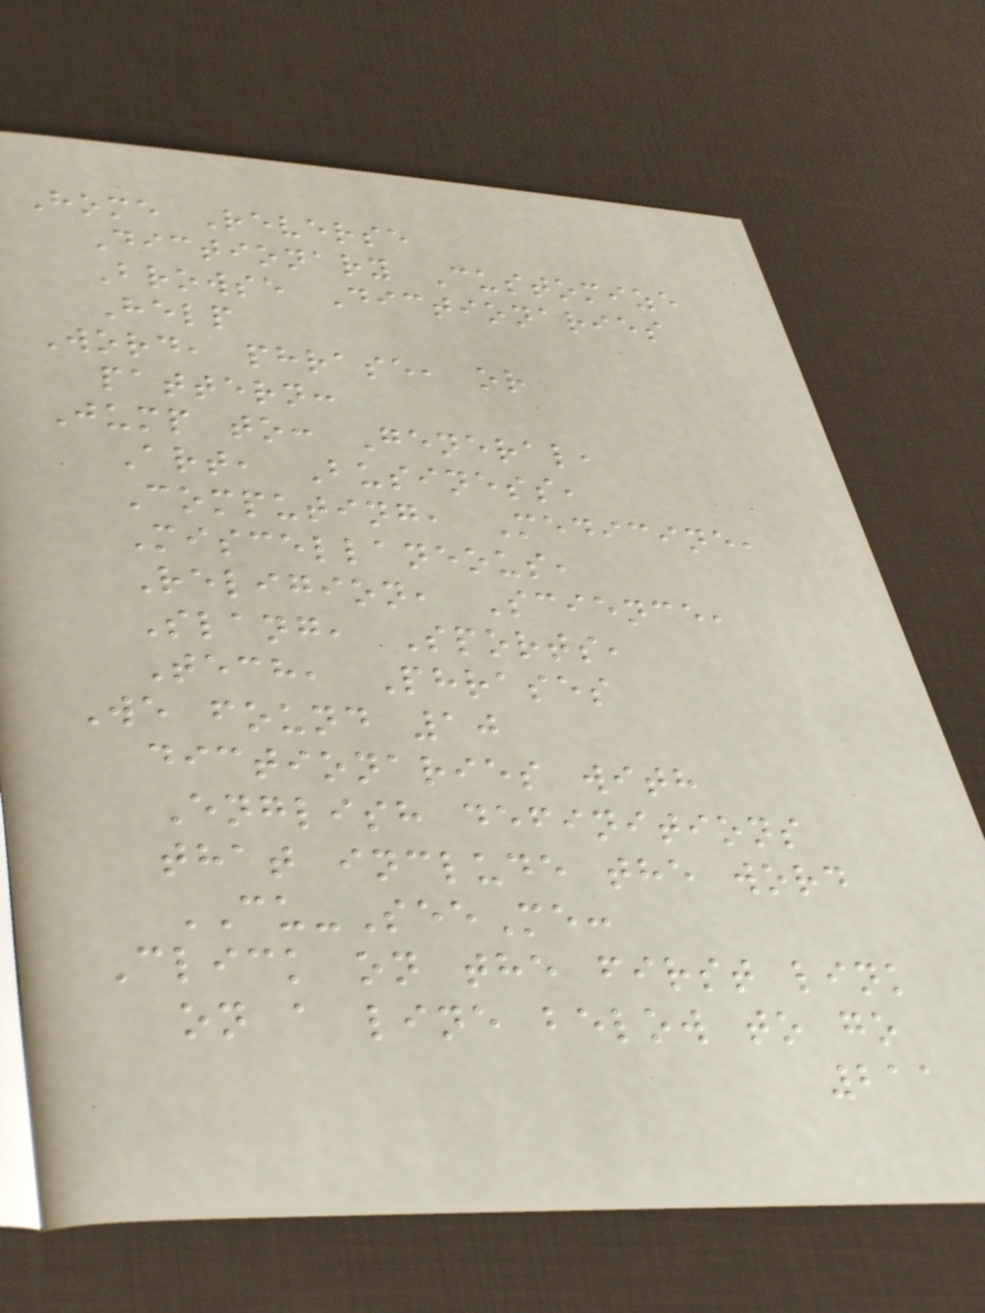Home Reverse
Dictionary Customize
Browse Dictionaries
Help
Word, phrase, or
pattern:
Jump to: General,
Art, Business,
Computing, Medicine,
Miscellaneous,
Religion, Science,
Slang, Sports,
Tech, Phrases
We found 10
dictionaries with
English definitions
that include the word
CU-SeeMe:
Click on the first link
on a line below to go
211
